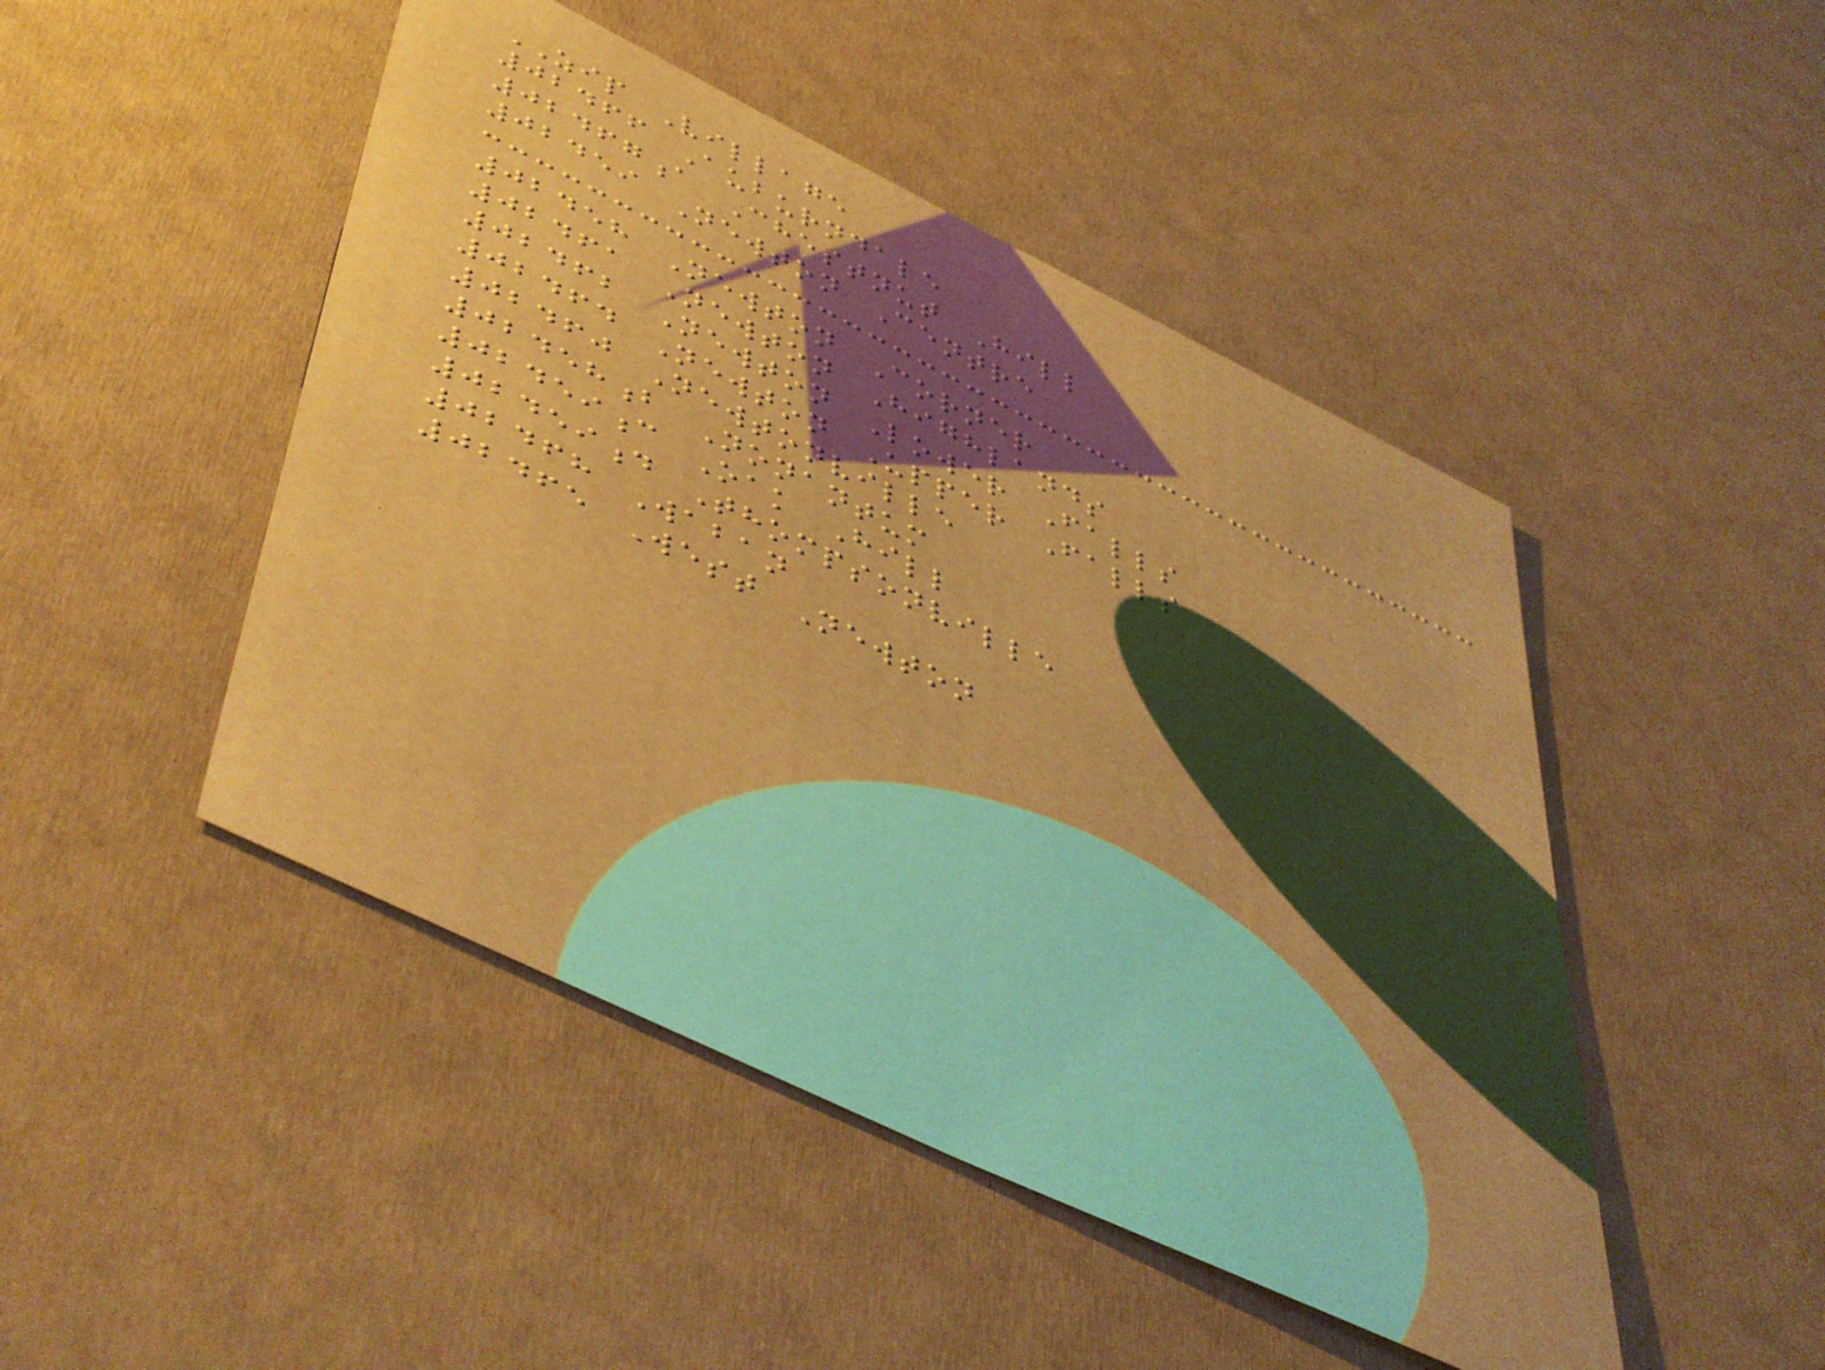ZIP Village
02466 Auburndale
02467a Chestnut Hill
02459 Newton Centre
02458 Newton Corner
02461 Newton Highlands
02462 Newton Lower Falls
02464 Newton Upper Falls
02460 Newtonville
02458b Nonantum
02459c Oak Hill
02459d Thompsonville
02468 Waban
02465 West Newton
